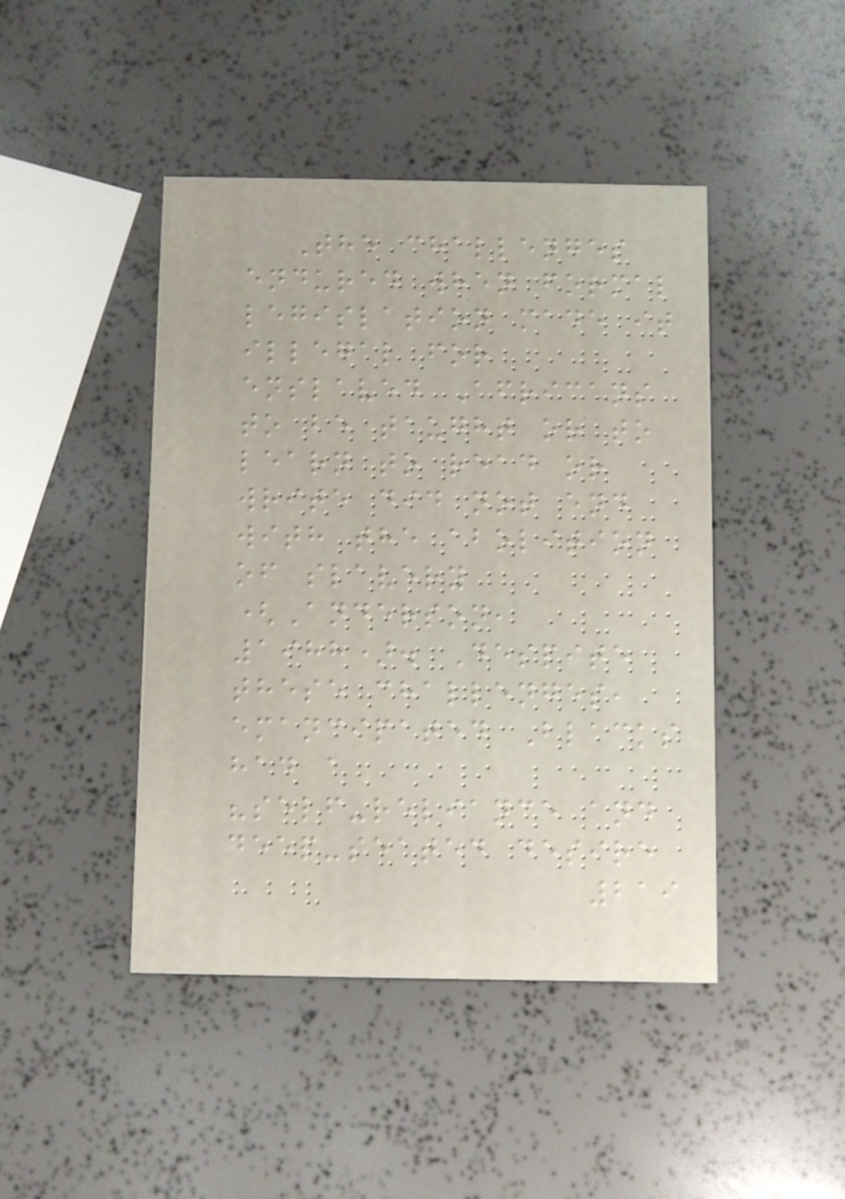The challenges
endured when formal
legislation made it
illegal for
enslaved Africans
to be taught or to
learn to read or
write did not end
with the abolition
of slavery
(Anderson,
1988). Despite
these challenges,
emancipated Blacks
had a
"self-reliance and
deep-seated desire
219
